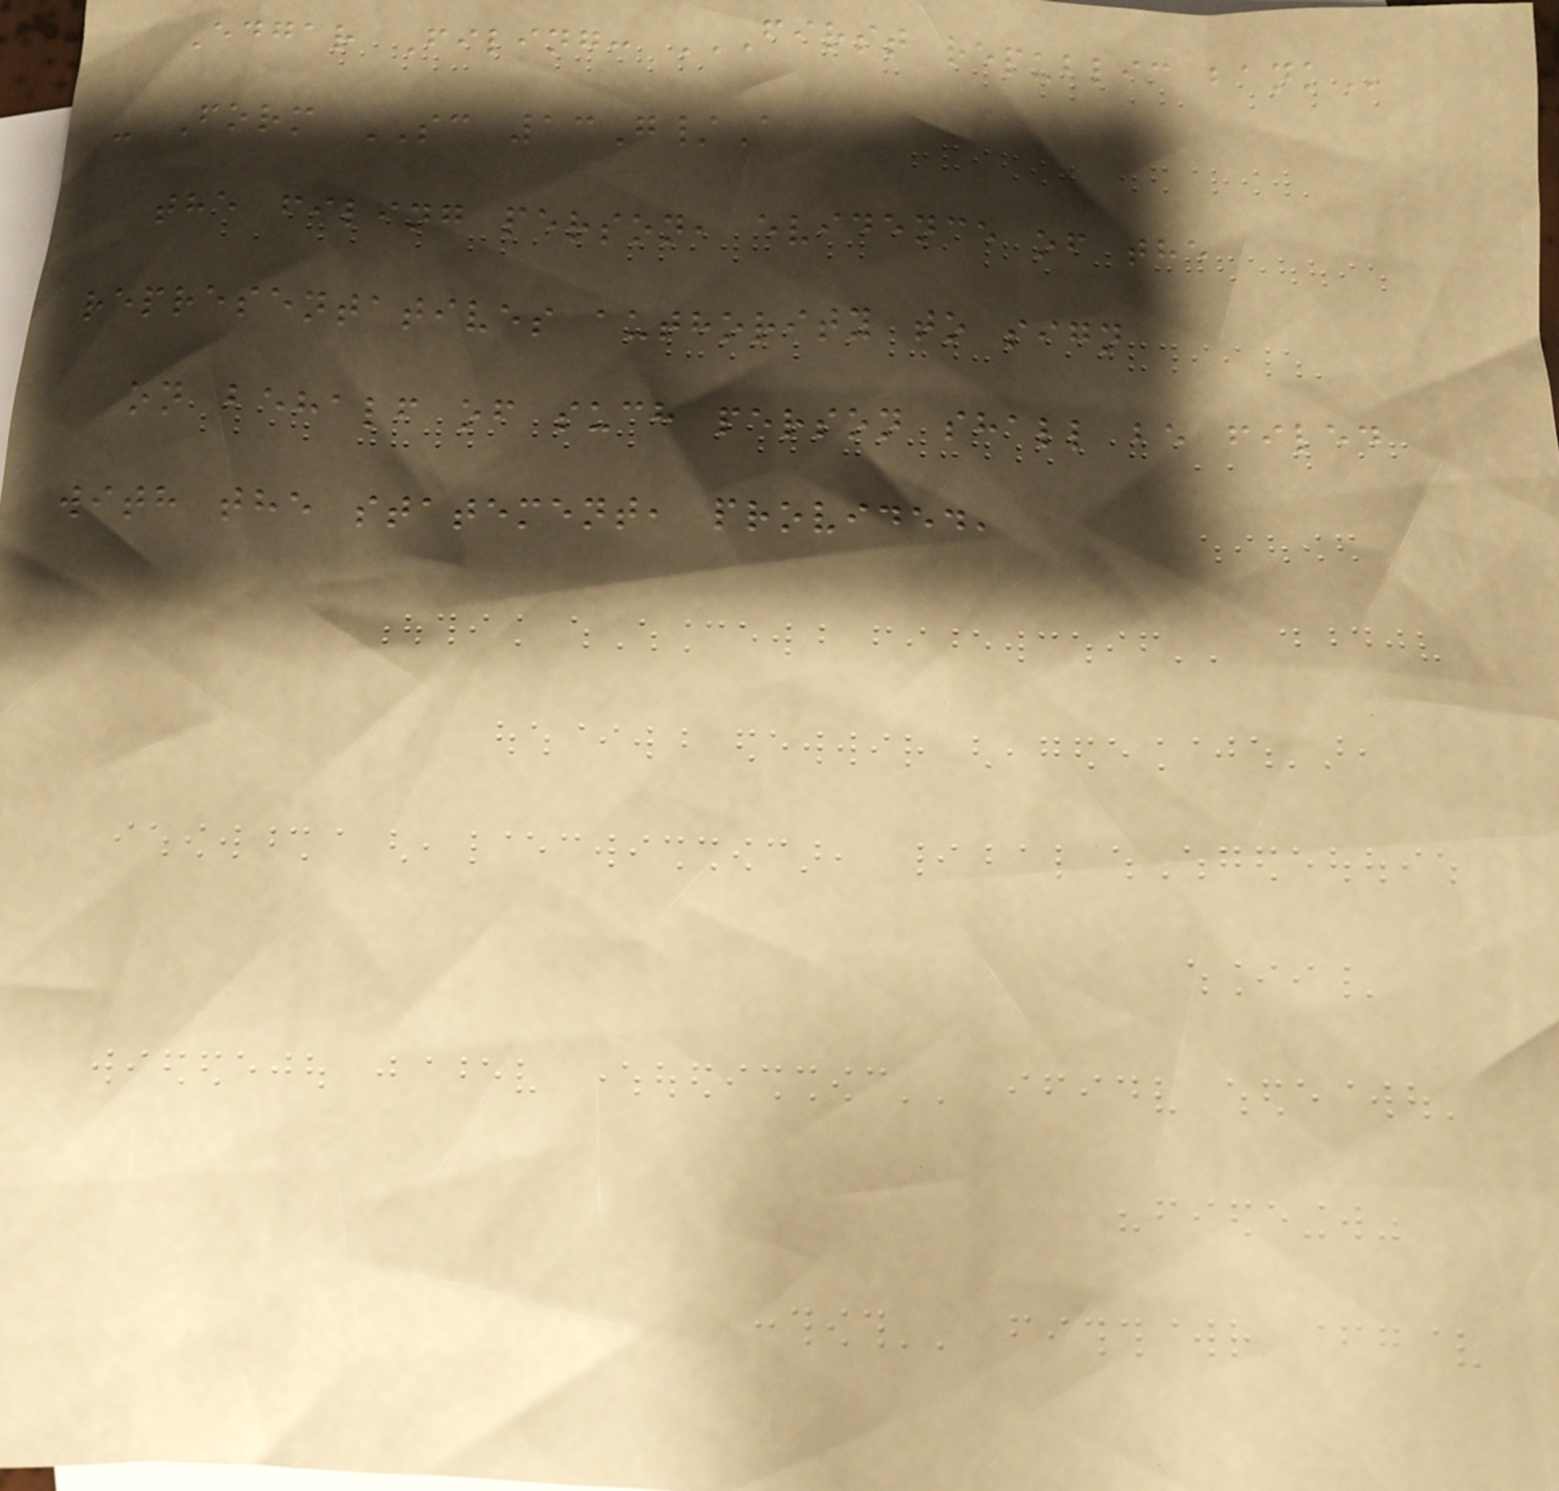Edgar Filing: FIRST REPUBLIC BANK
- Form SC 13G/A
the filing person, evidence of the
representatives authority to sign
on behalf of such person shall be filed
with the statement, provided,
